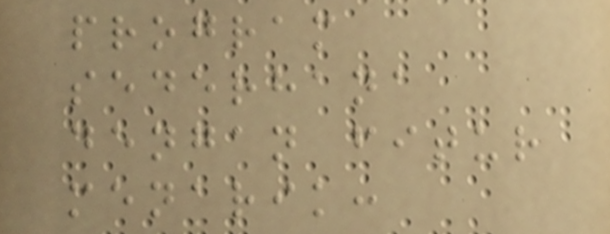program
sederhana
dengan fitur
menarik:
